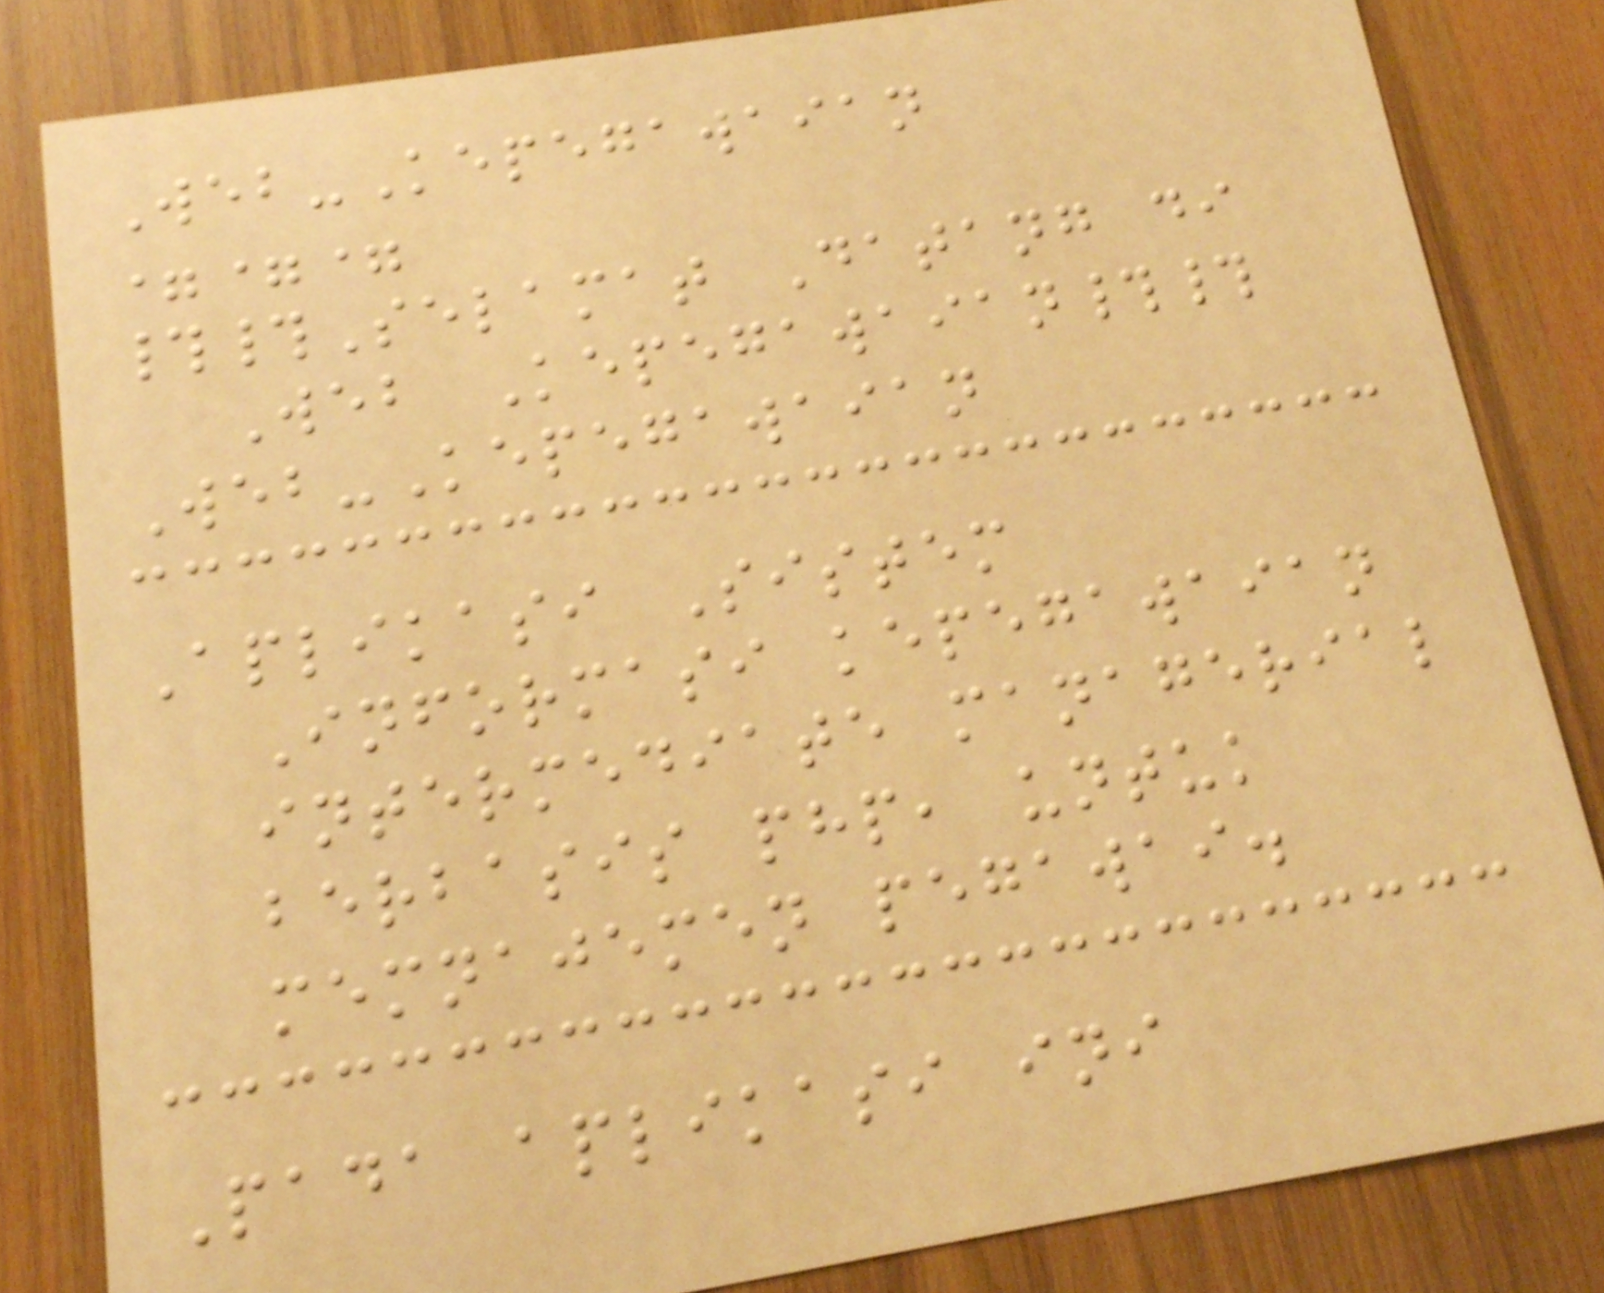Web-Kepegawaian
===
##Selamat Datang di
Web Kepegawaian##
Web-Kepegawaian
Aplikasi Sistem
Informasi kepegawaian
intermediate managerial
berbasis php, untuk
memnajemen pegawai.
Pada aplikasi ini
